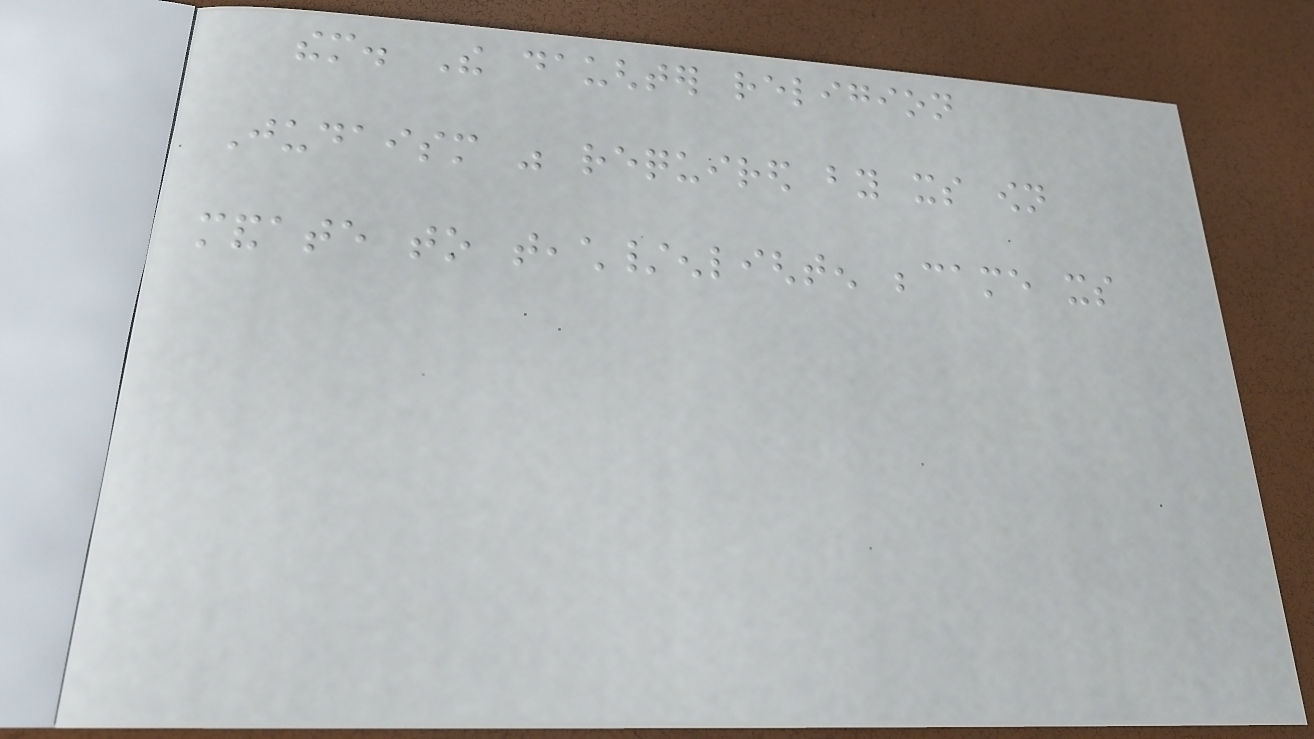them. The daughter religion
Judaism was required by its own
mandate to teach/enlighten became its
